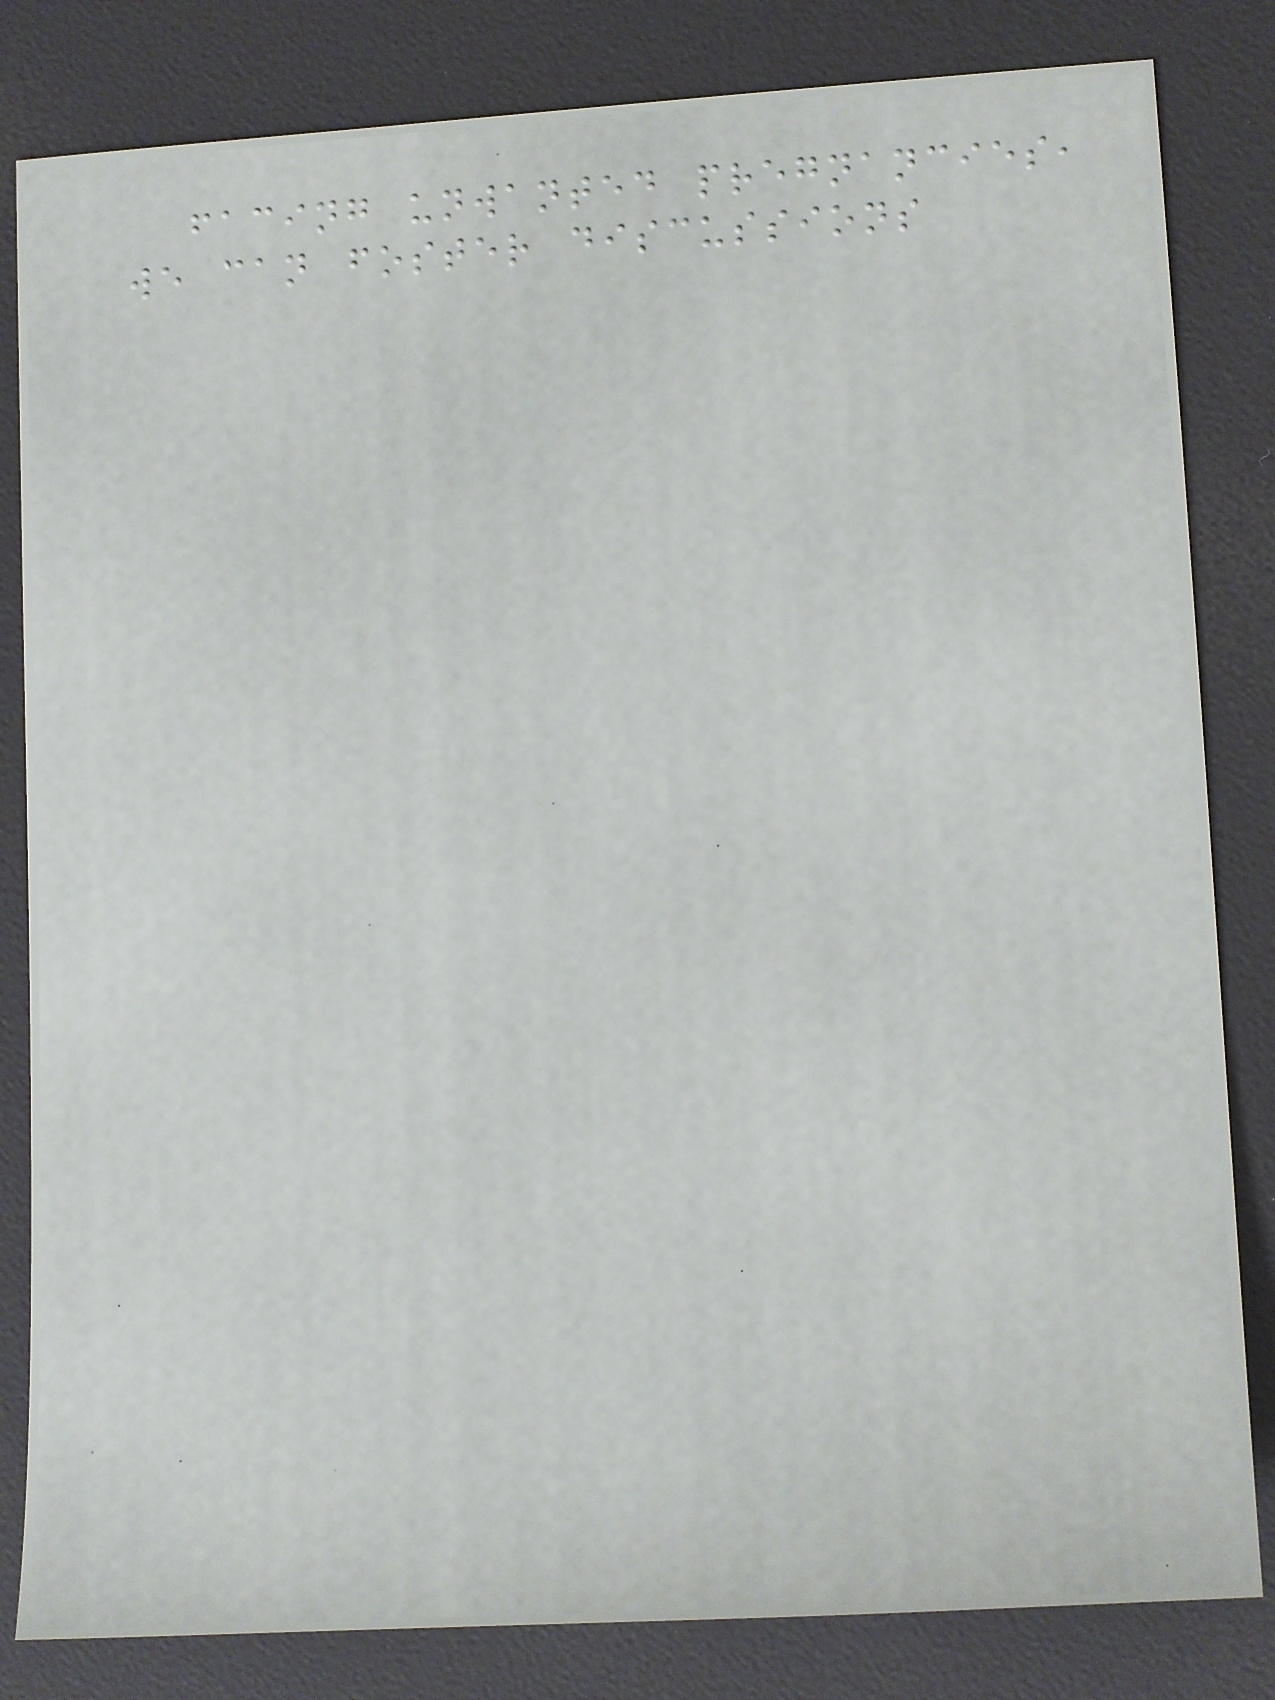facing unwanted pregnancies,
we can foster discussions
